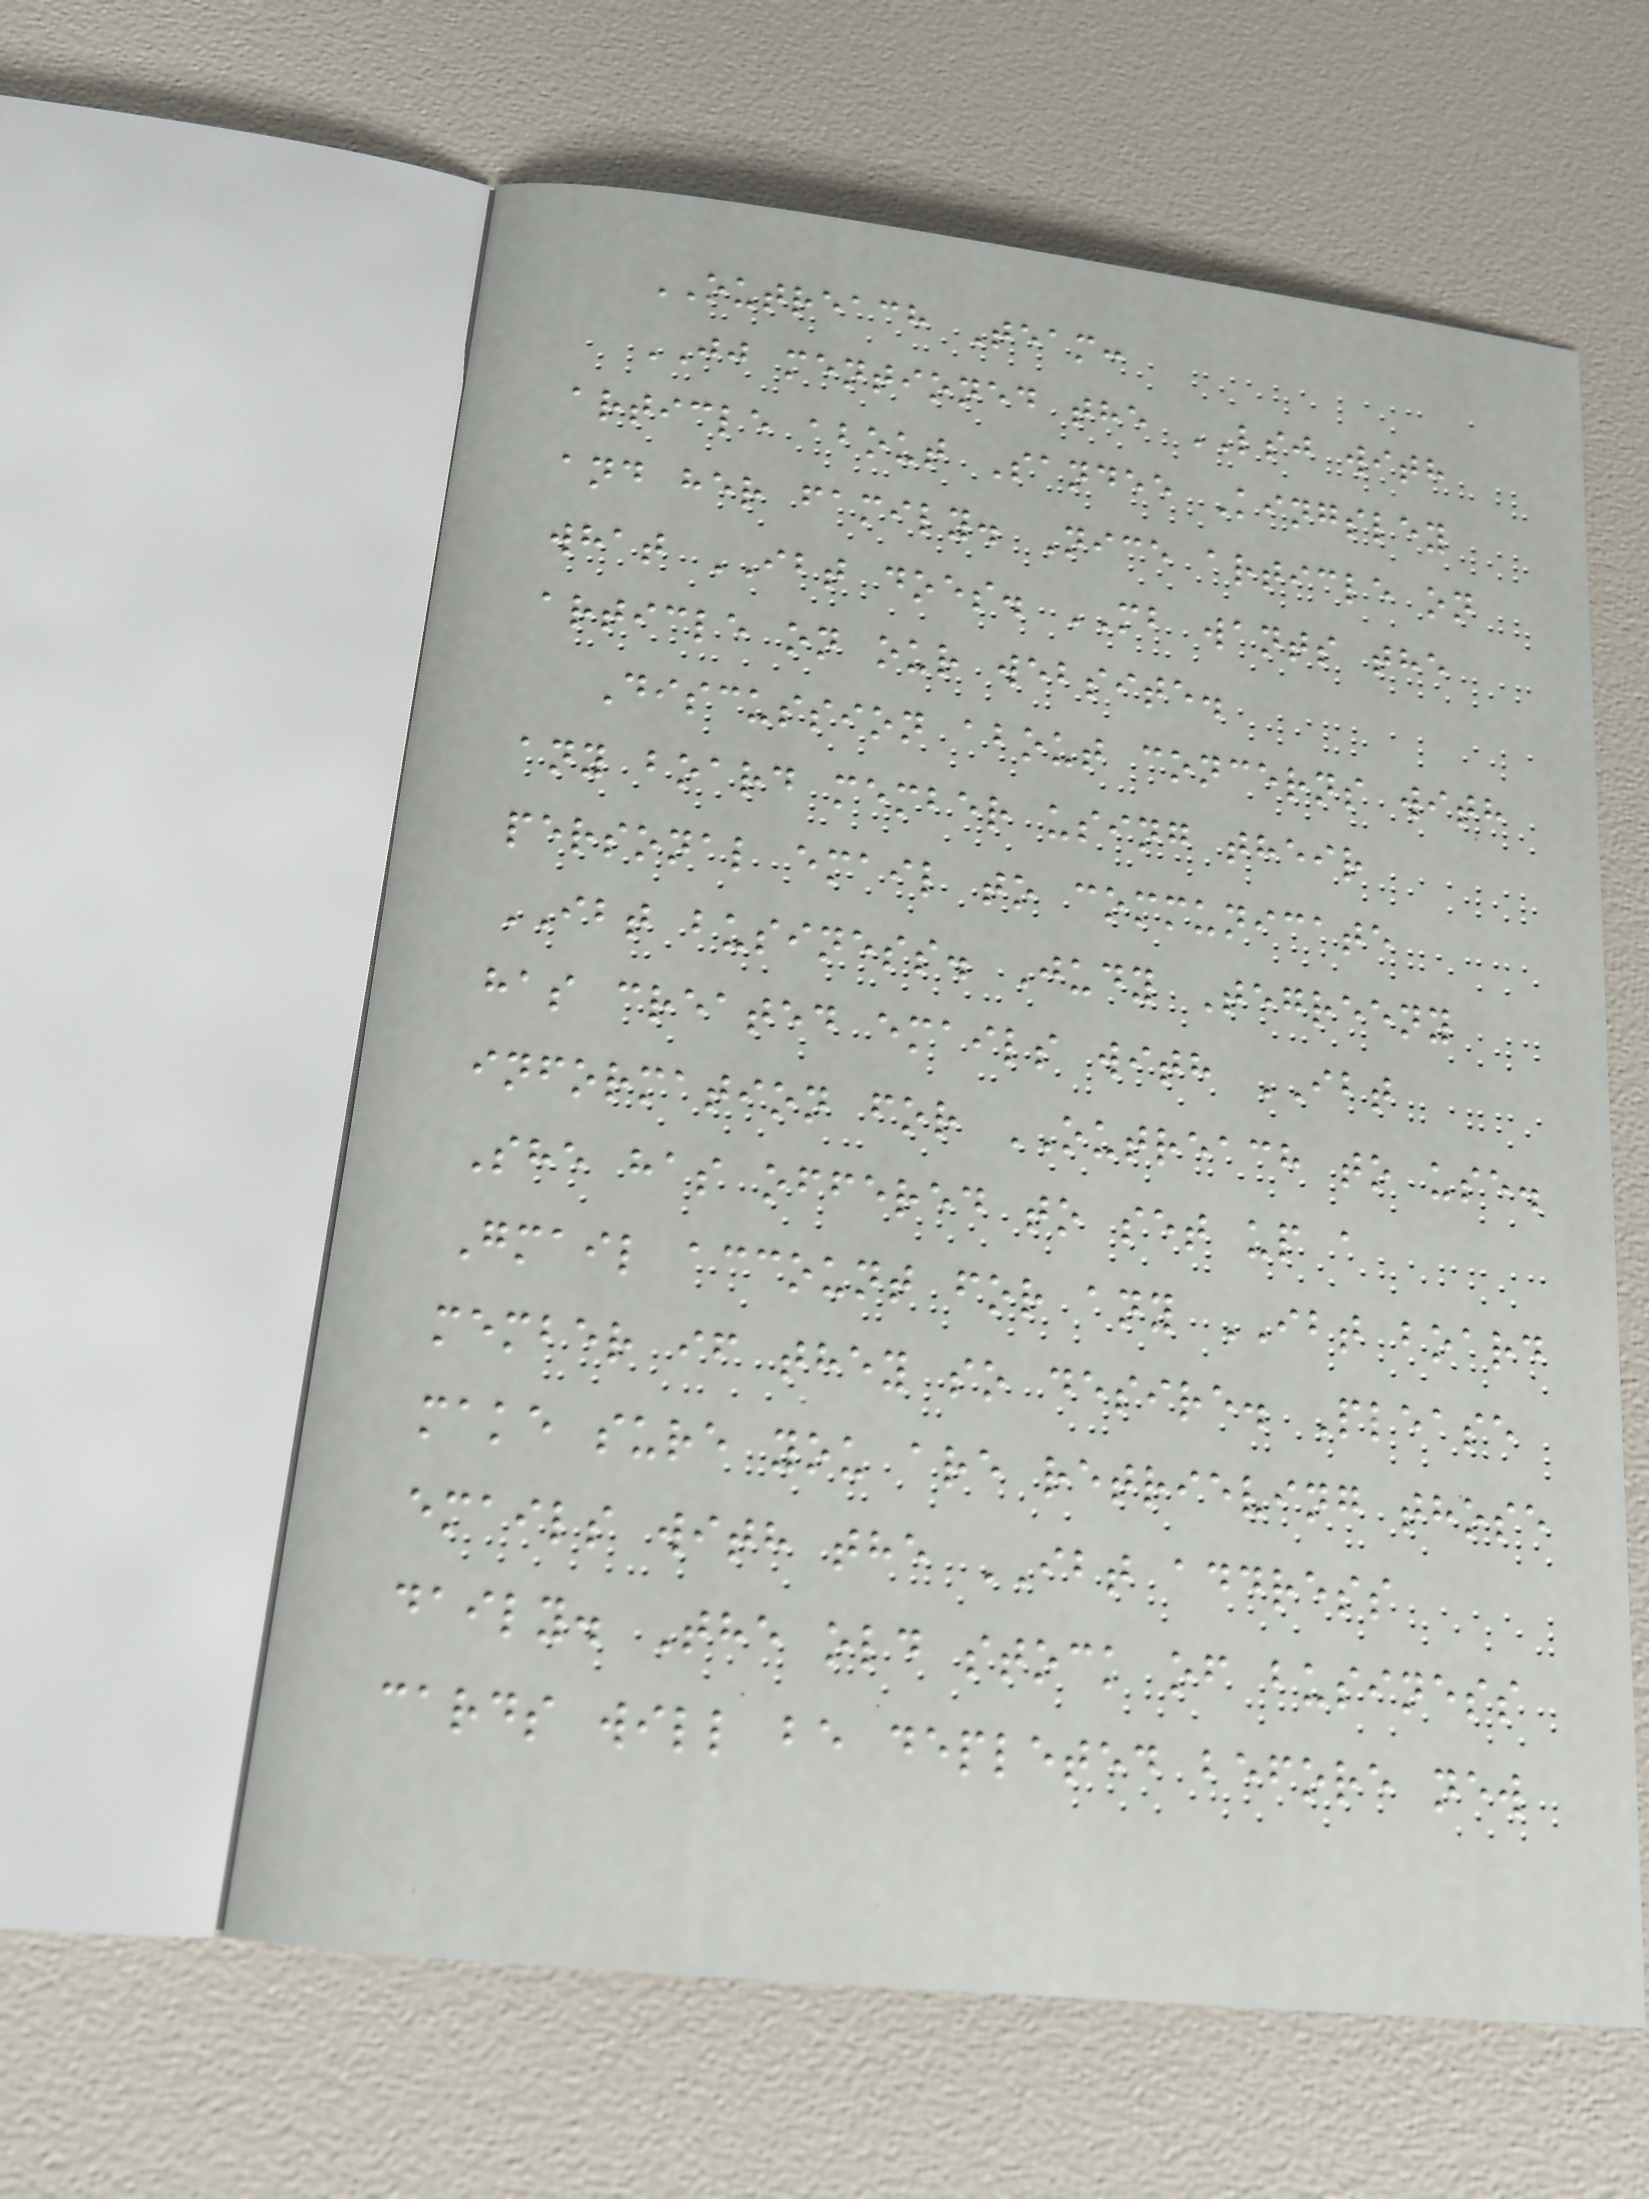OUTREACH Team:
JJ mentioned the LSJ with
article about Sandee Kingsley
and her family. Nice article on
what IBT does. MB wants the
article on our website.
Discussion about concerns with
any board member using their
personal email to communicate
IBT business. Judy Tegreeny
has created emails with IBT
information for OUTREACH to use.
She has offered to set up a
Gmail account for any IBT board
member if they so desire. Please
make sure you are retrieving those
emails with the IBT address
daily. The old stock of business
cards will be depleted before new
